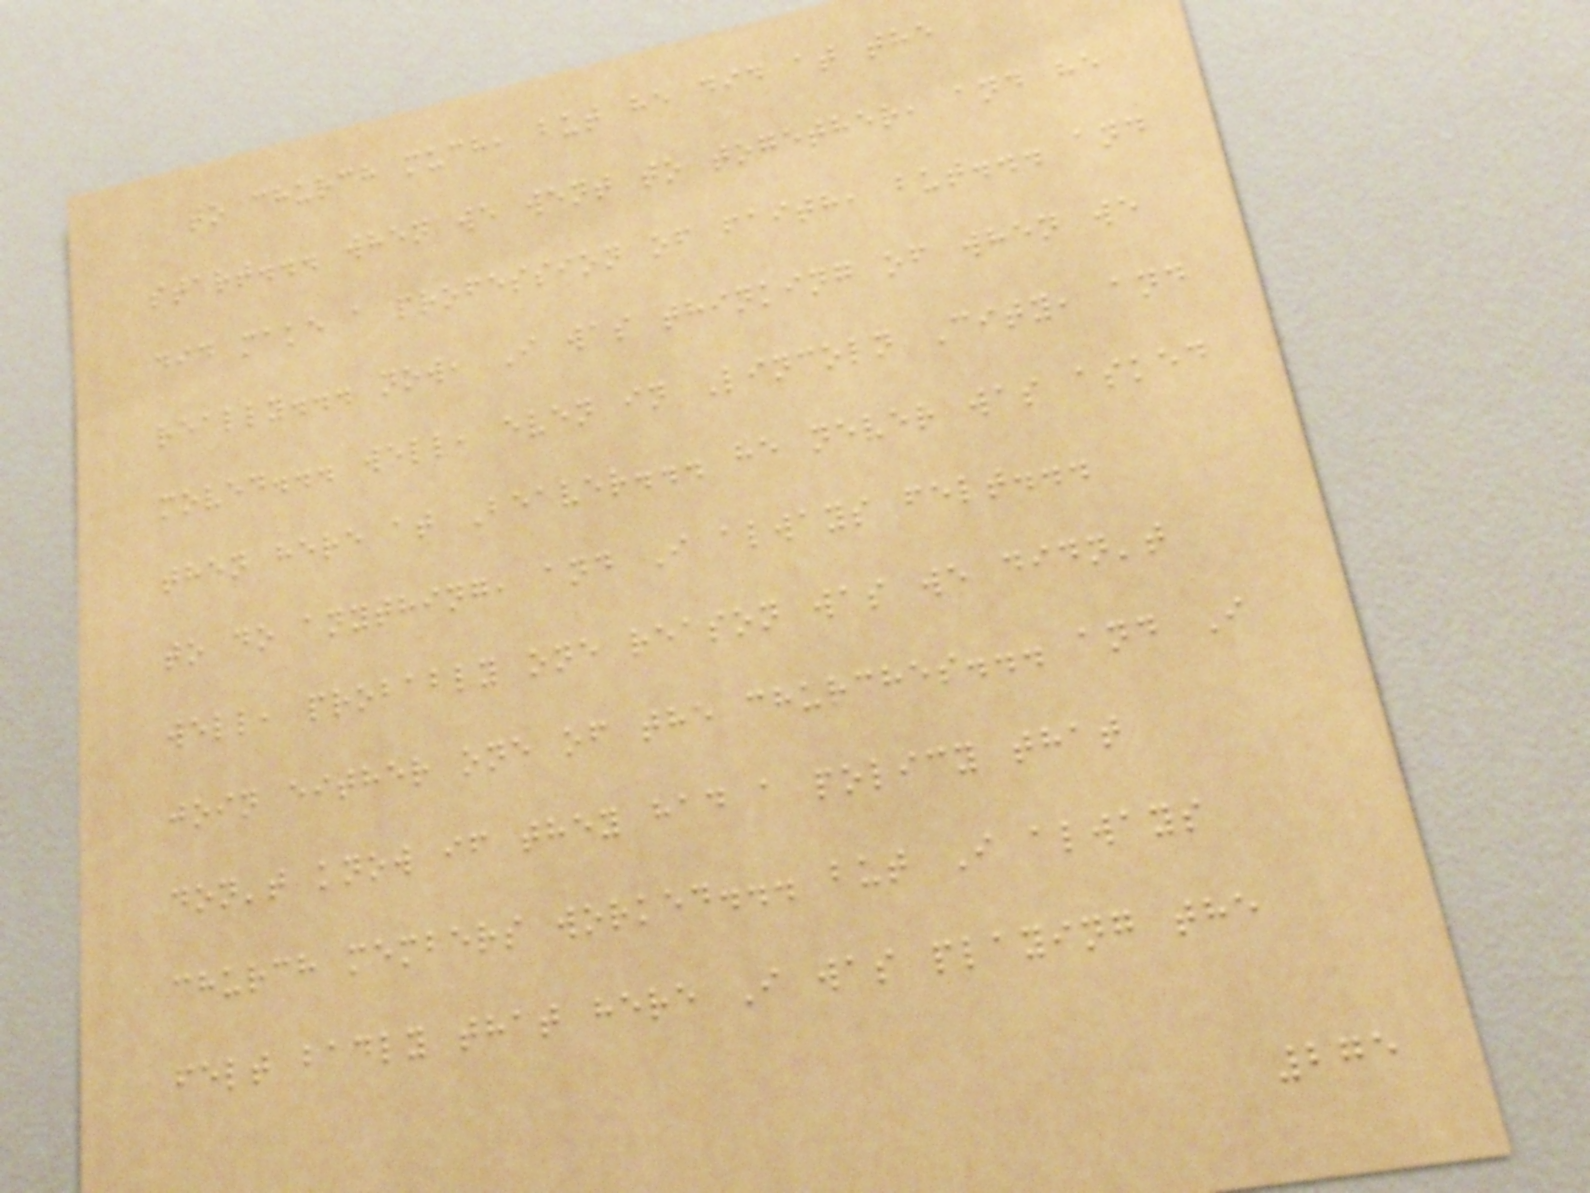to church much, but he did at the
start... when we went to together, and he
did make a profession of faith, but... and
really... now, I was thinking of when we
moved... well, even in Lincoln City, and
then here at Beaver... he never was asked
to do anything, and I always felt...
well, probably one reason was we didn't
join either one of the churches... and I
don't know if they had a policy that
church members worked... but I always
felt badly that here I was playing the
275
